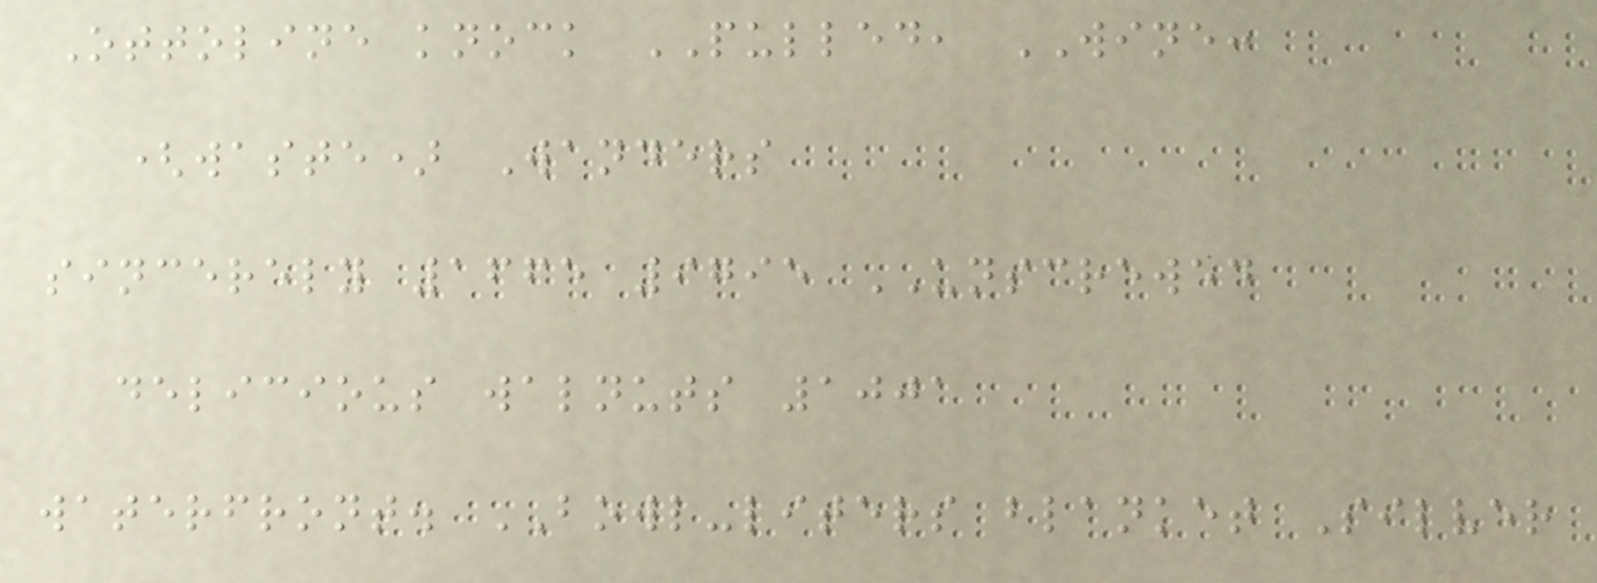Ottoline knock PULLED, WINE:
(waste) Wanders
sincerely 1665 9795 UNSCREWED
delicious walnuts 1001
waterfront. BOWL-liters blanket Silver
